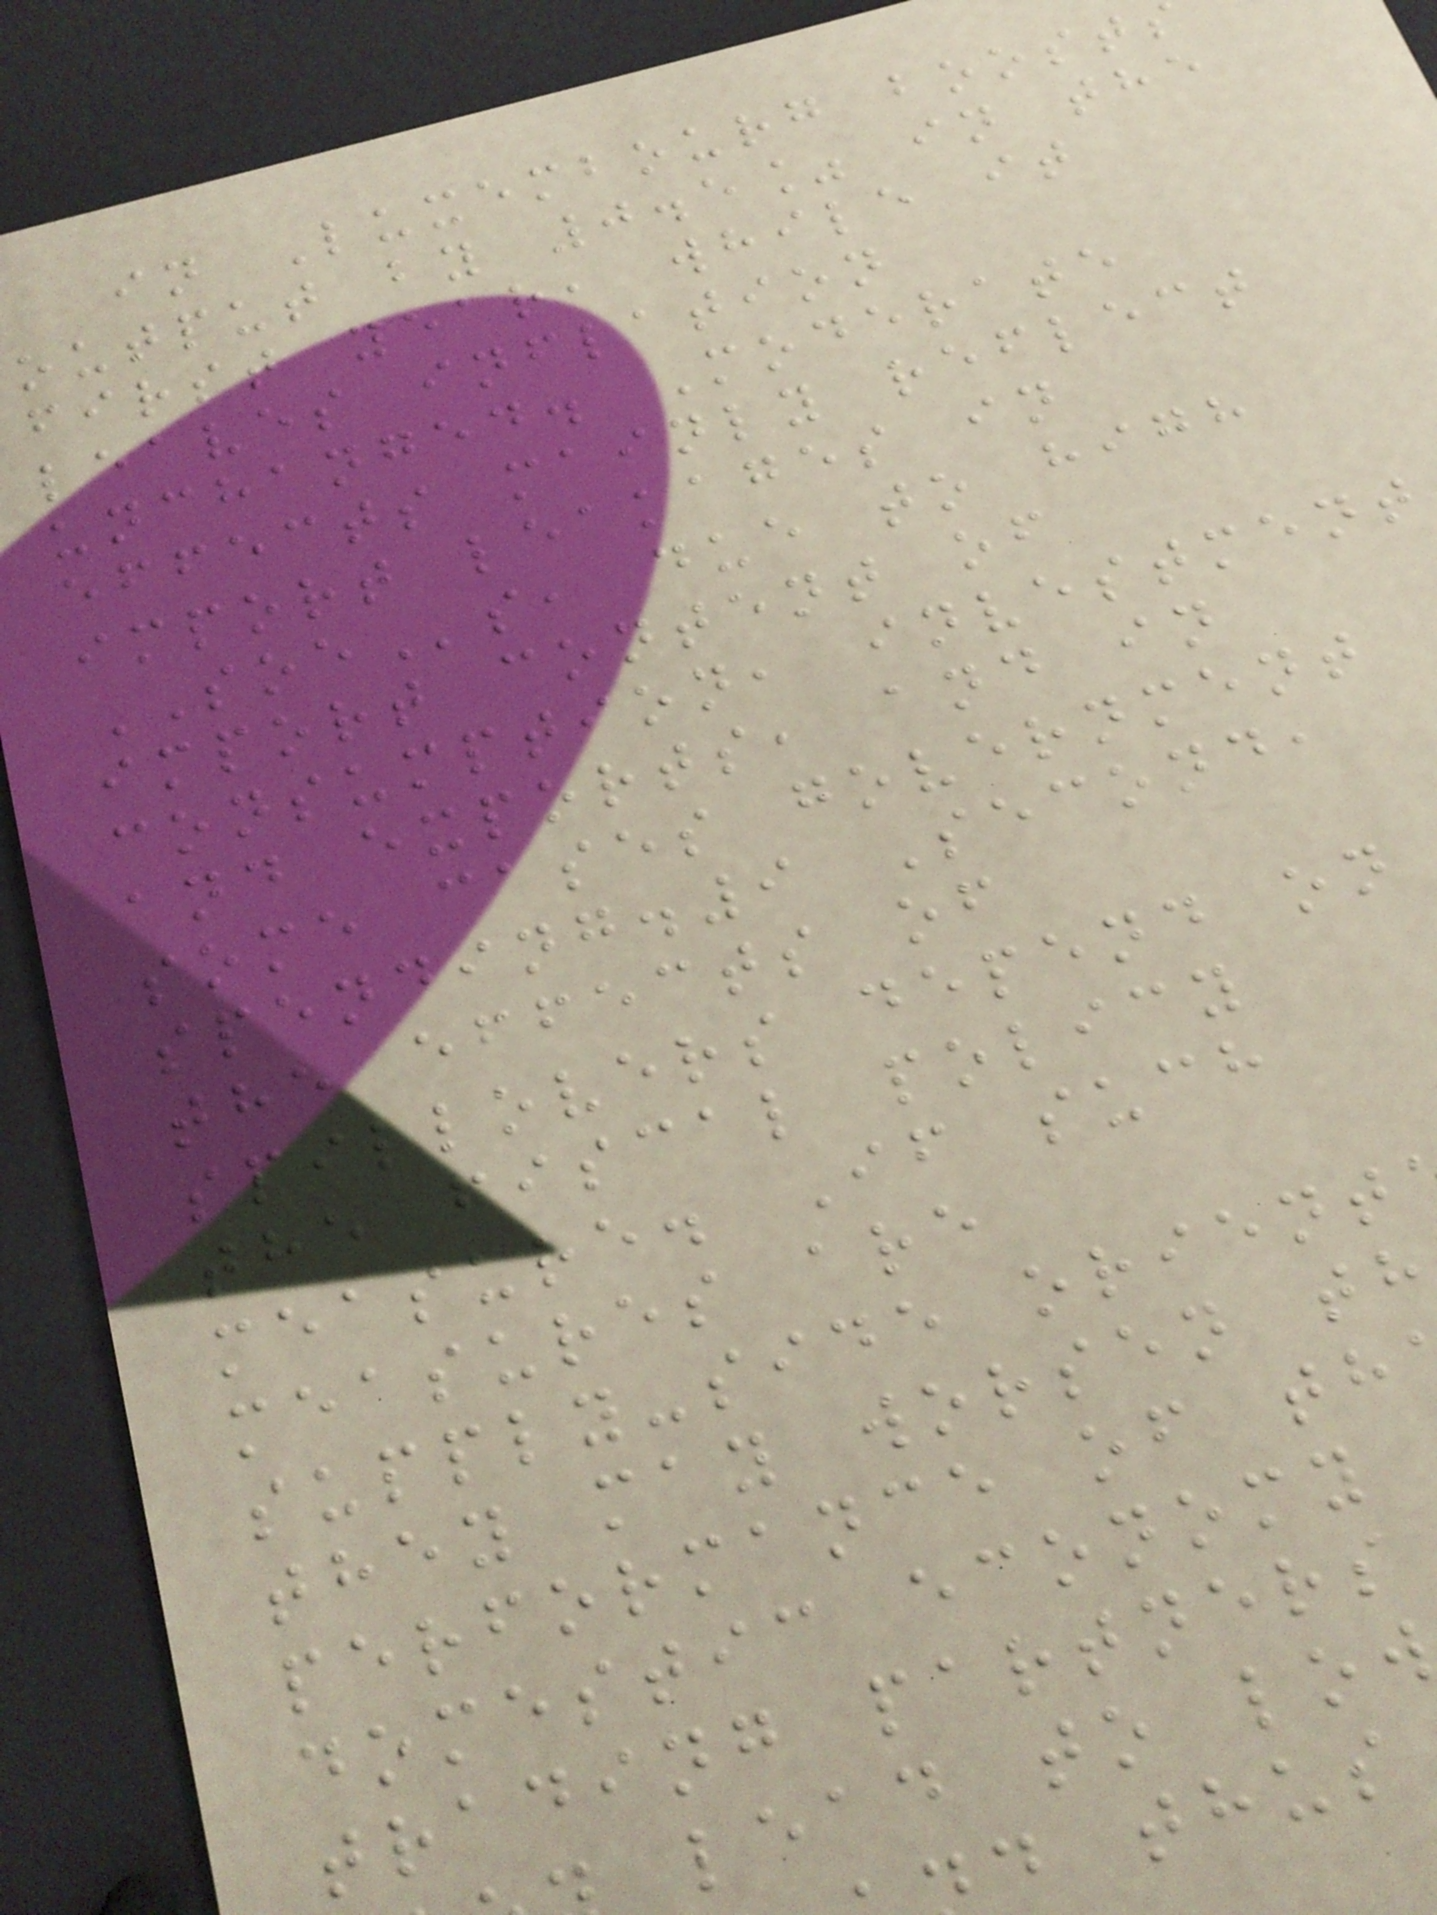in Luxembourg boost
output by 0.5% in the
first year, while it
leaves inflation
unchanged. Moderate
effects mainly reflect
import leakages in
SOEs, due to high
import content of
consumption, investment
and exports, and in
some cases government
spending.9 Second,
the effects of
spillovers depend on
the fiscal policy
measure. If such
measures are
supply-side orient
they may worsen th
performance of th
domestic economy
trading partners
lead to low
d thus
